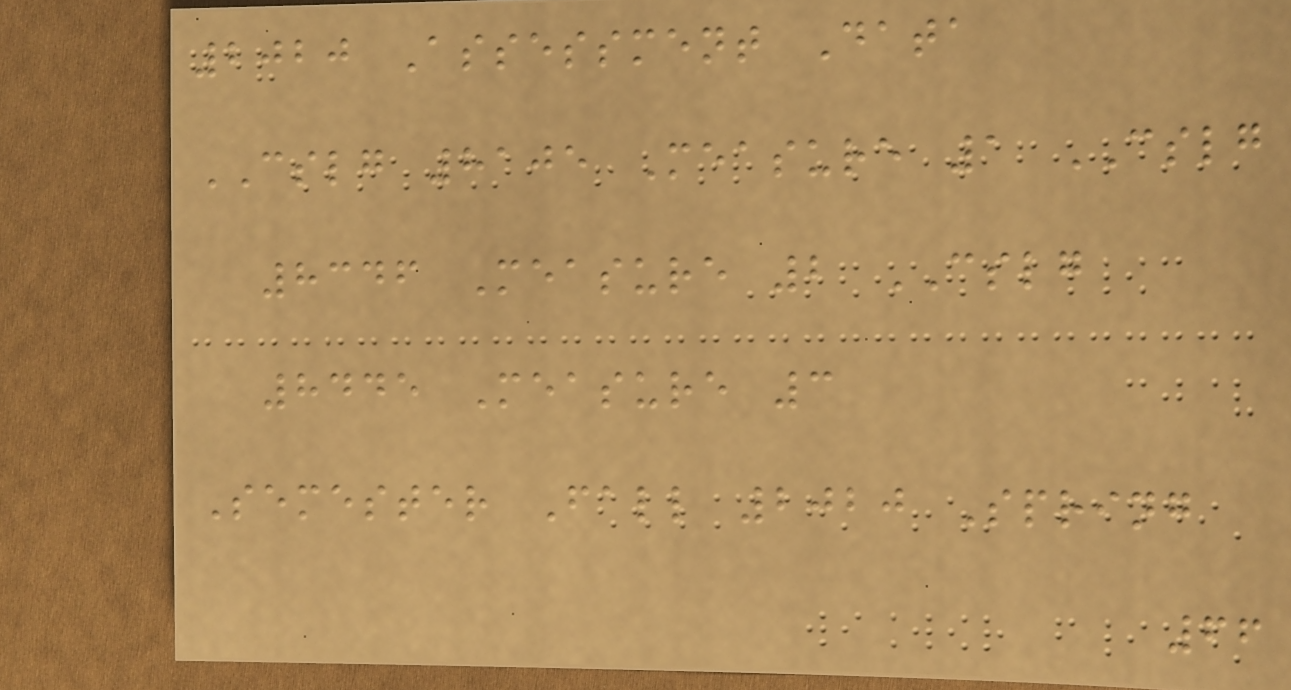2020 Assessment Data
CSLG 8105 Measure 1 CSLG
8346 Measure 2 CSLG
8445 Measure 3
Semester Fall 2020 Spring
66
